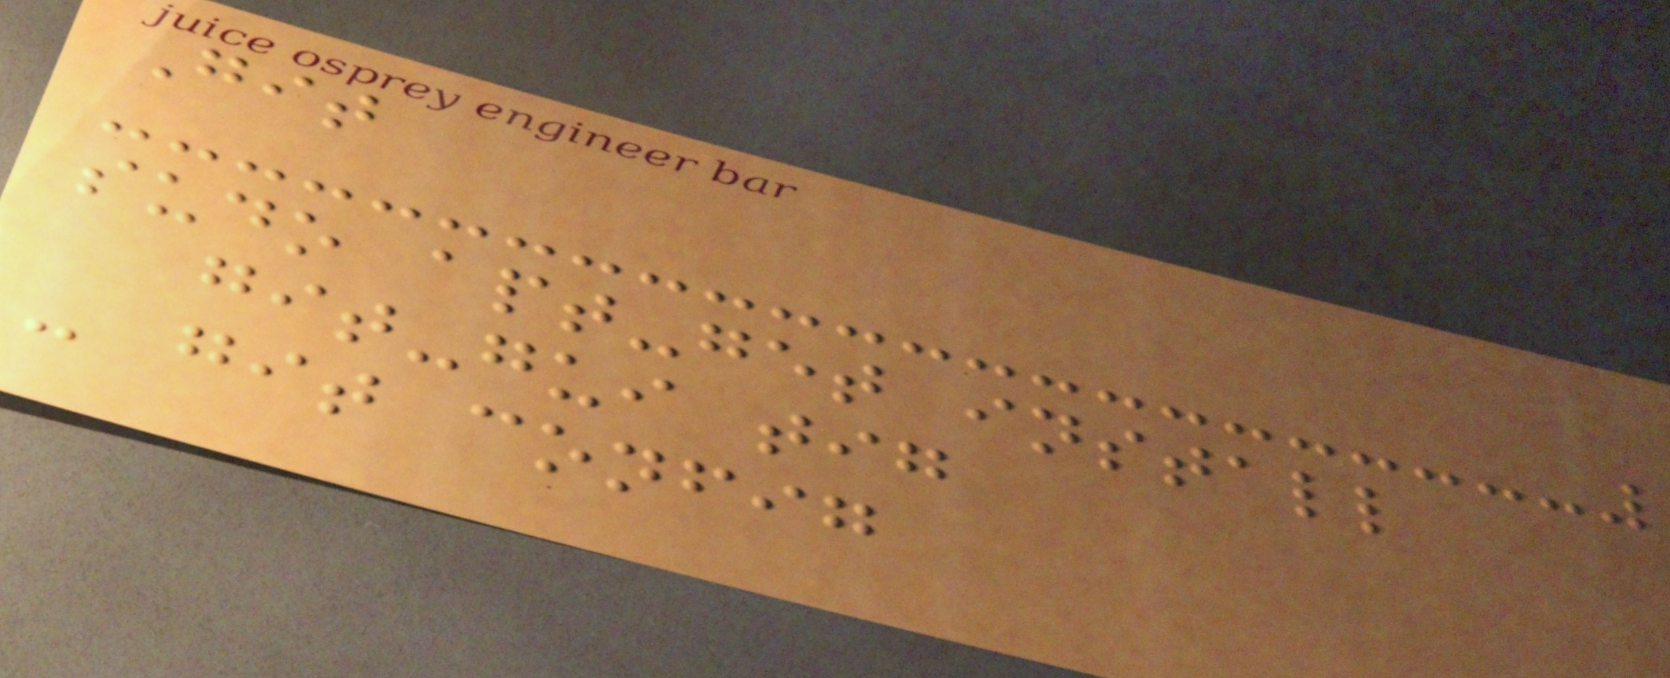Git
sudo apt-get install
git-gui tig
- git config
